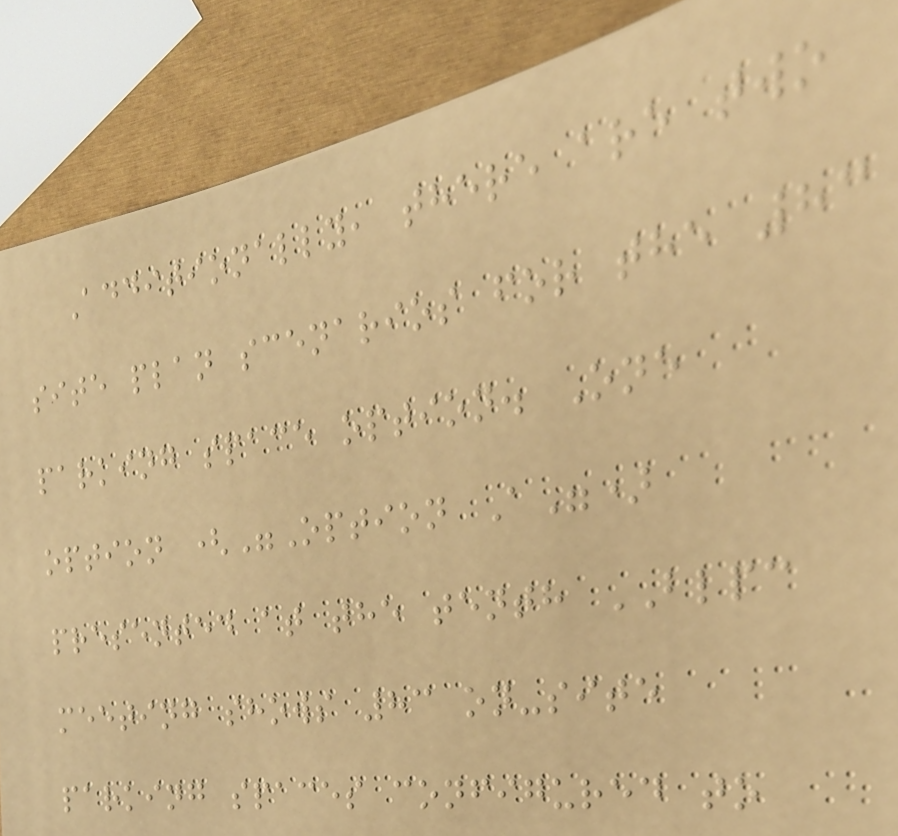Additionally, there are two
site plan scenarios for the 83
parking space option. One
option ("Option A")
presented at the tenth BLPC
meeting shows 83 on-site
parking spaces configured to
